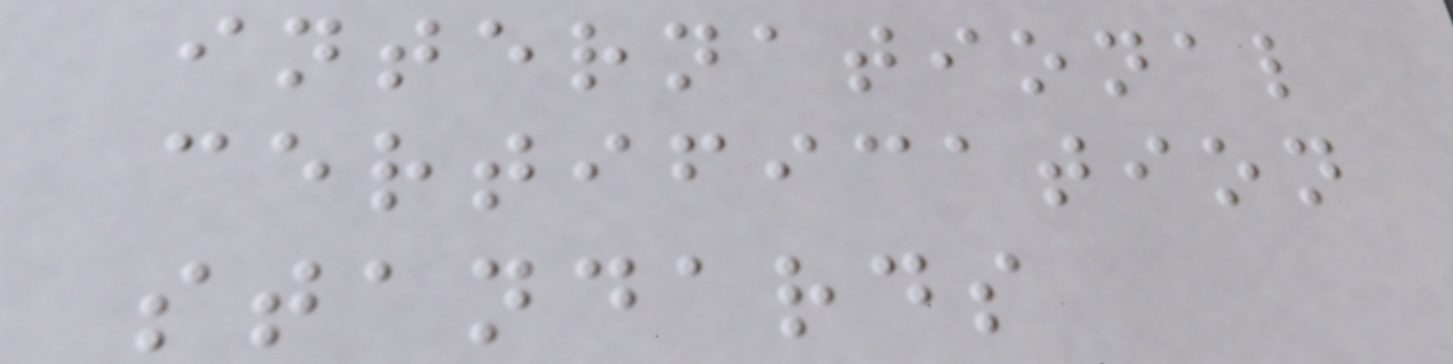international
certification
standards
